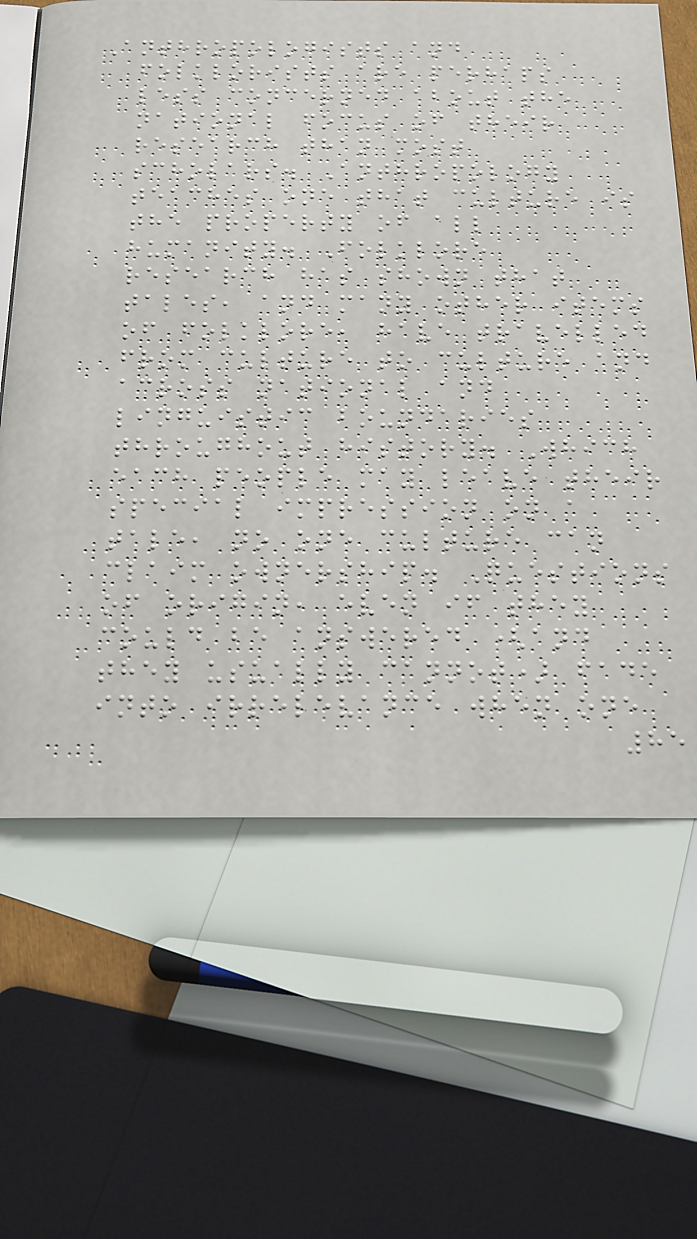Anthropologists and
folklorists are perhaps
less concerned about the
national focus of their
research than most
scholars. Anthropology
teaches one that culture is
the property of all
humanity. Folklore
research has shown that
tales, and many other items
of folklore, have travelled
from culture to culture and
across national and
linguistic boundaries
throughout history. Which
each people may leave their
special impression on a
tale, no one culture can
claim ownership. Questions
of origin, even if they
could be answered (and
they usually cannot) fade
into irrelevance when one
85
